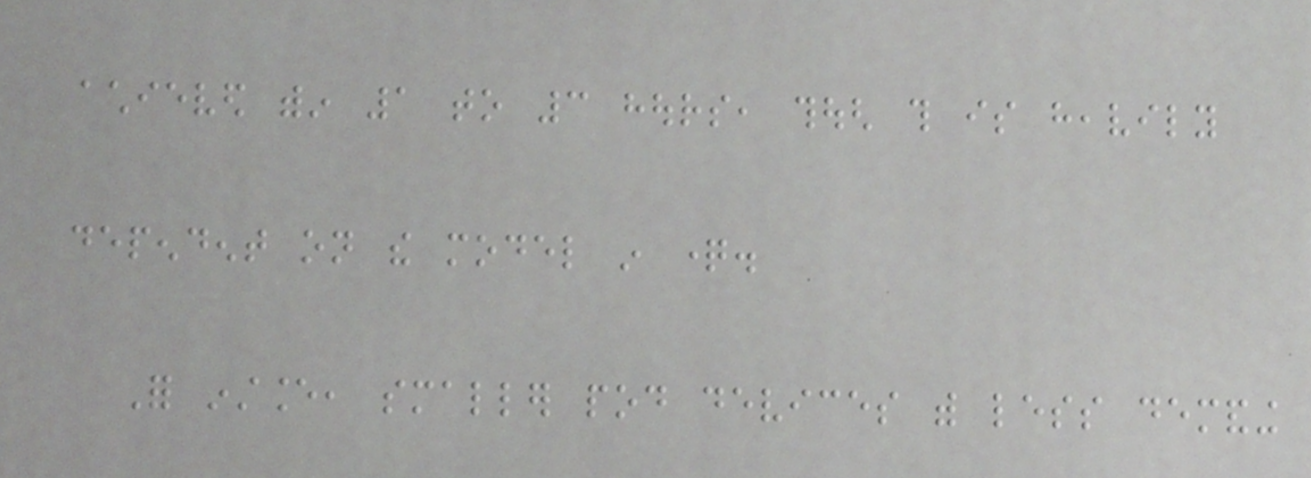achieved within 1 to 3 hours, though this is heavily
dependent on the model in question.
For instance, smaller pod devices with less demanding
